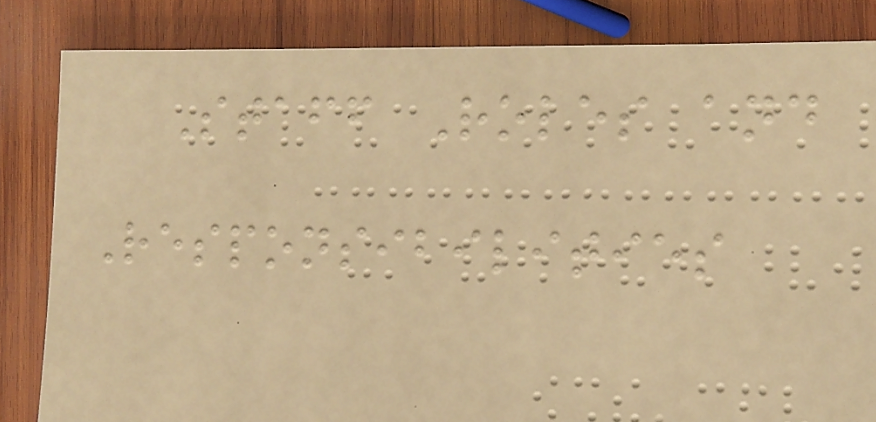Staff Roles and
Responsibilities
